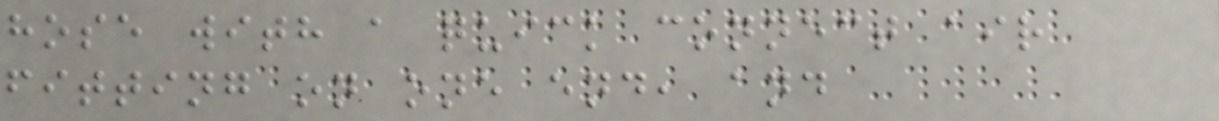hose with a quick connect air
fitting on one end, and
